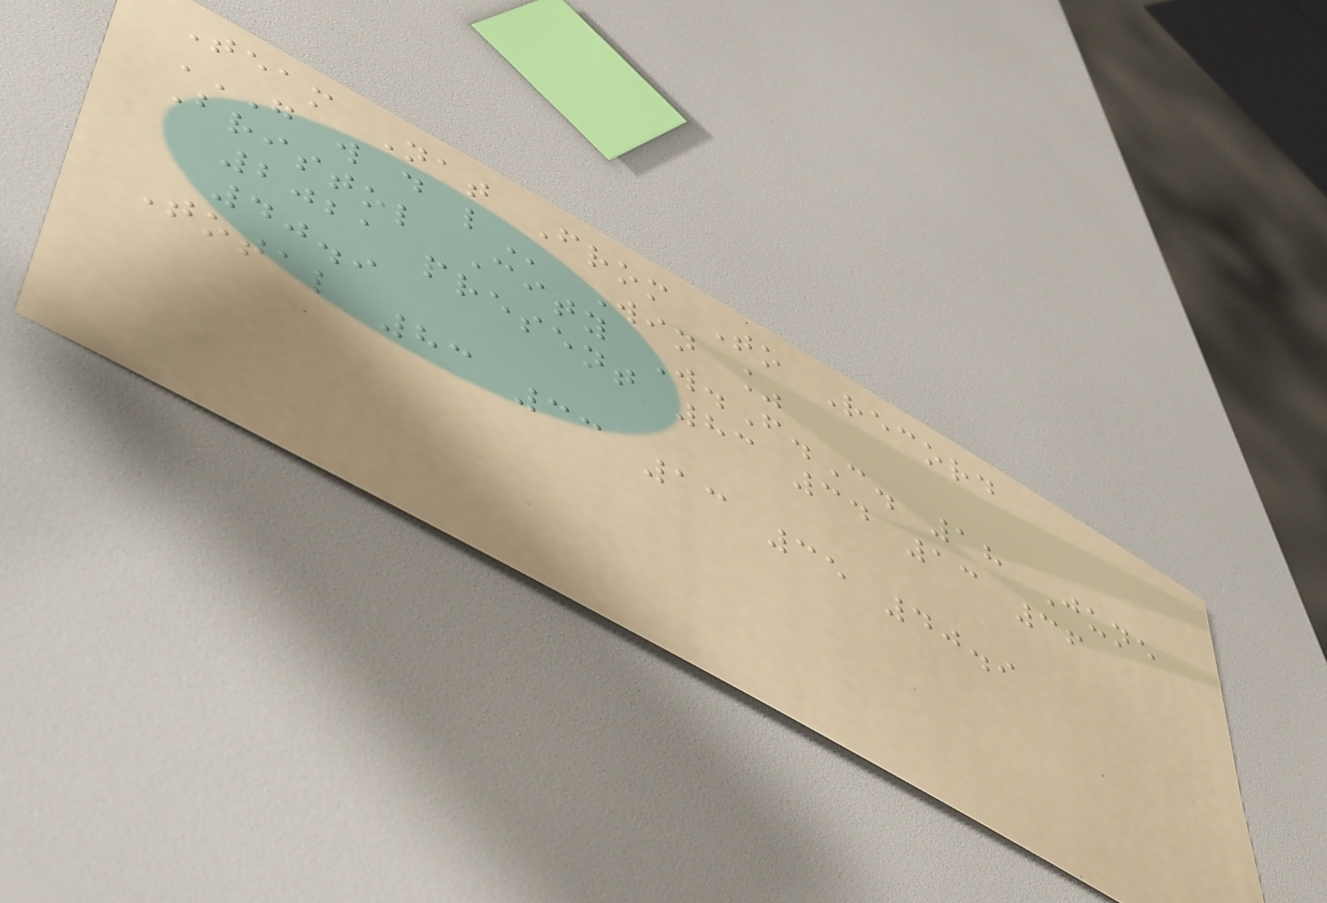Team Nat From To Record
G W D L Win %
Bristol City W.F.C. 18 June
2021 present 83 34 13 36
40.9
Total 83 33 13 35 40.9
